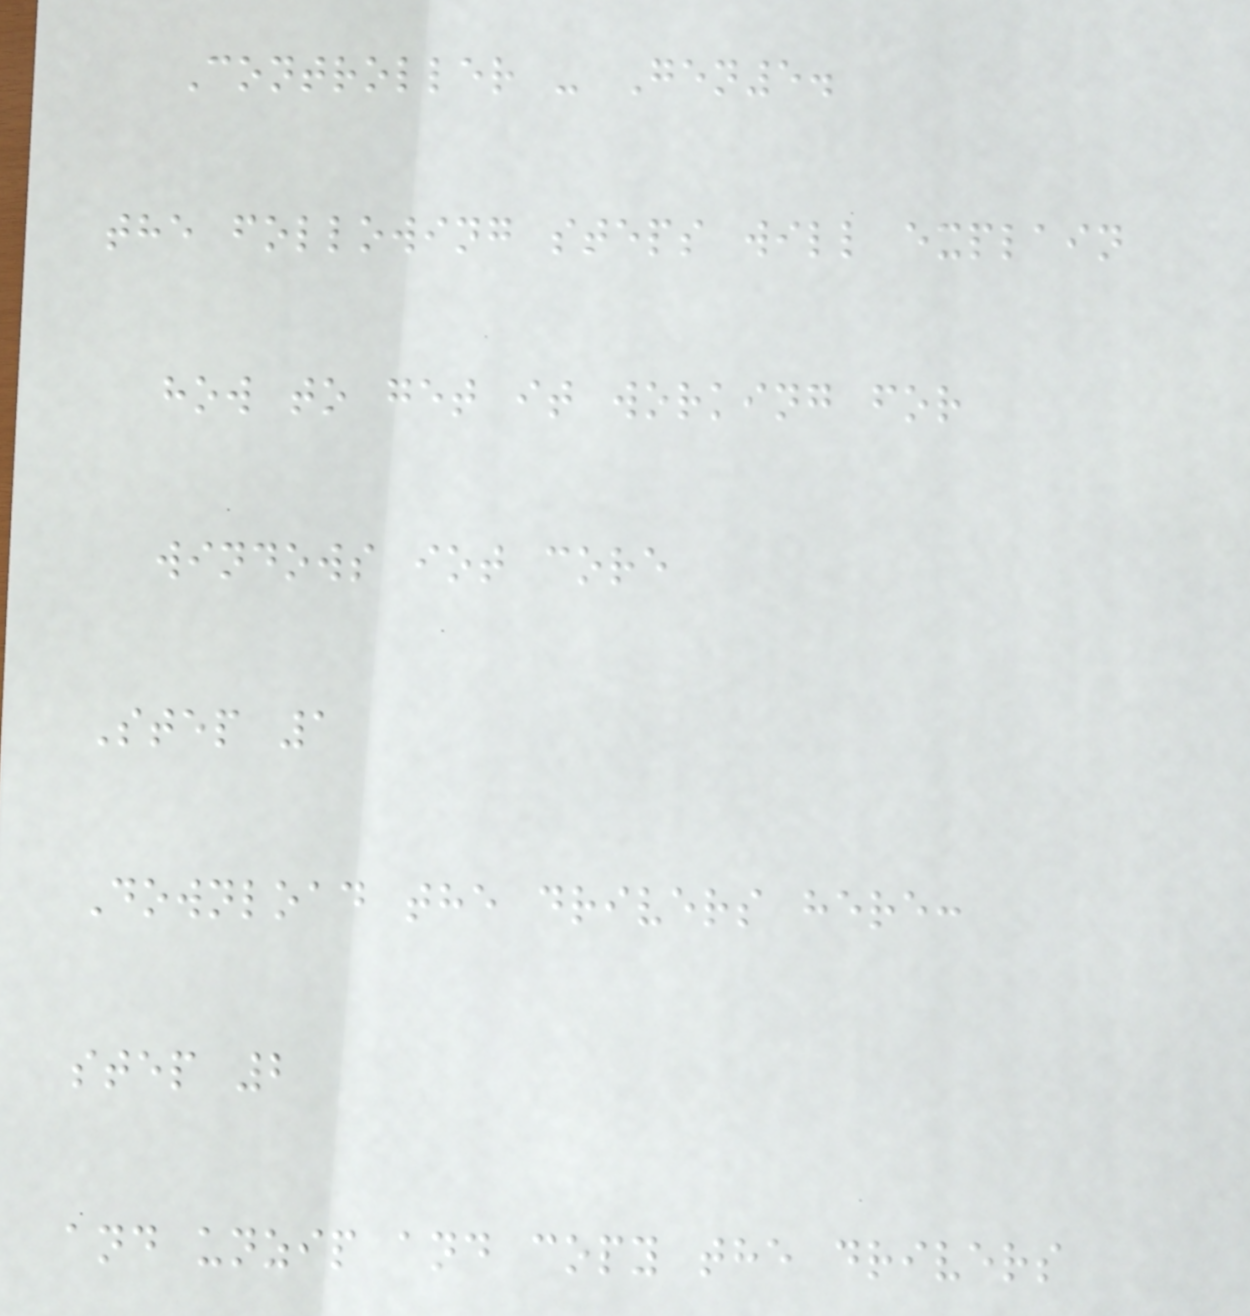Controller - Gen5.
the following steps will explain
how to get it working for
windows iot core
Step 1
Download the drivers here:
step 2
and unzip and copy the drivers
